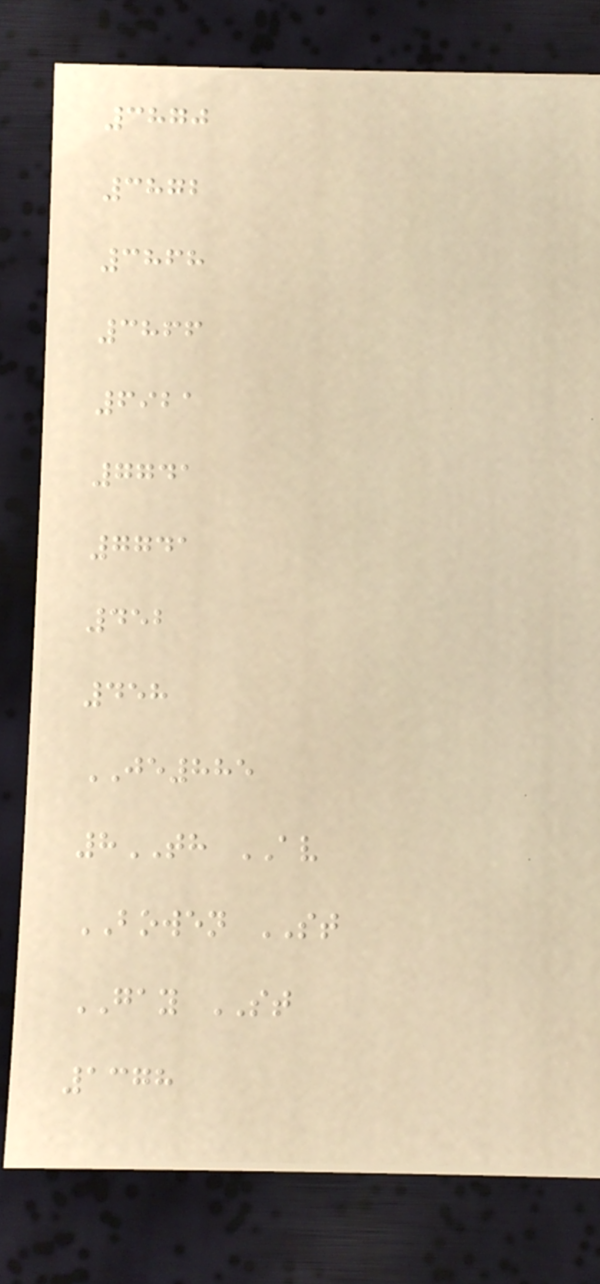3870
3872
3868
3866
6921
7741
7741
452
458
JE885
8TH AV
BOWEN ST
GAY ST
1378
